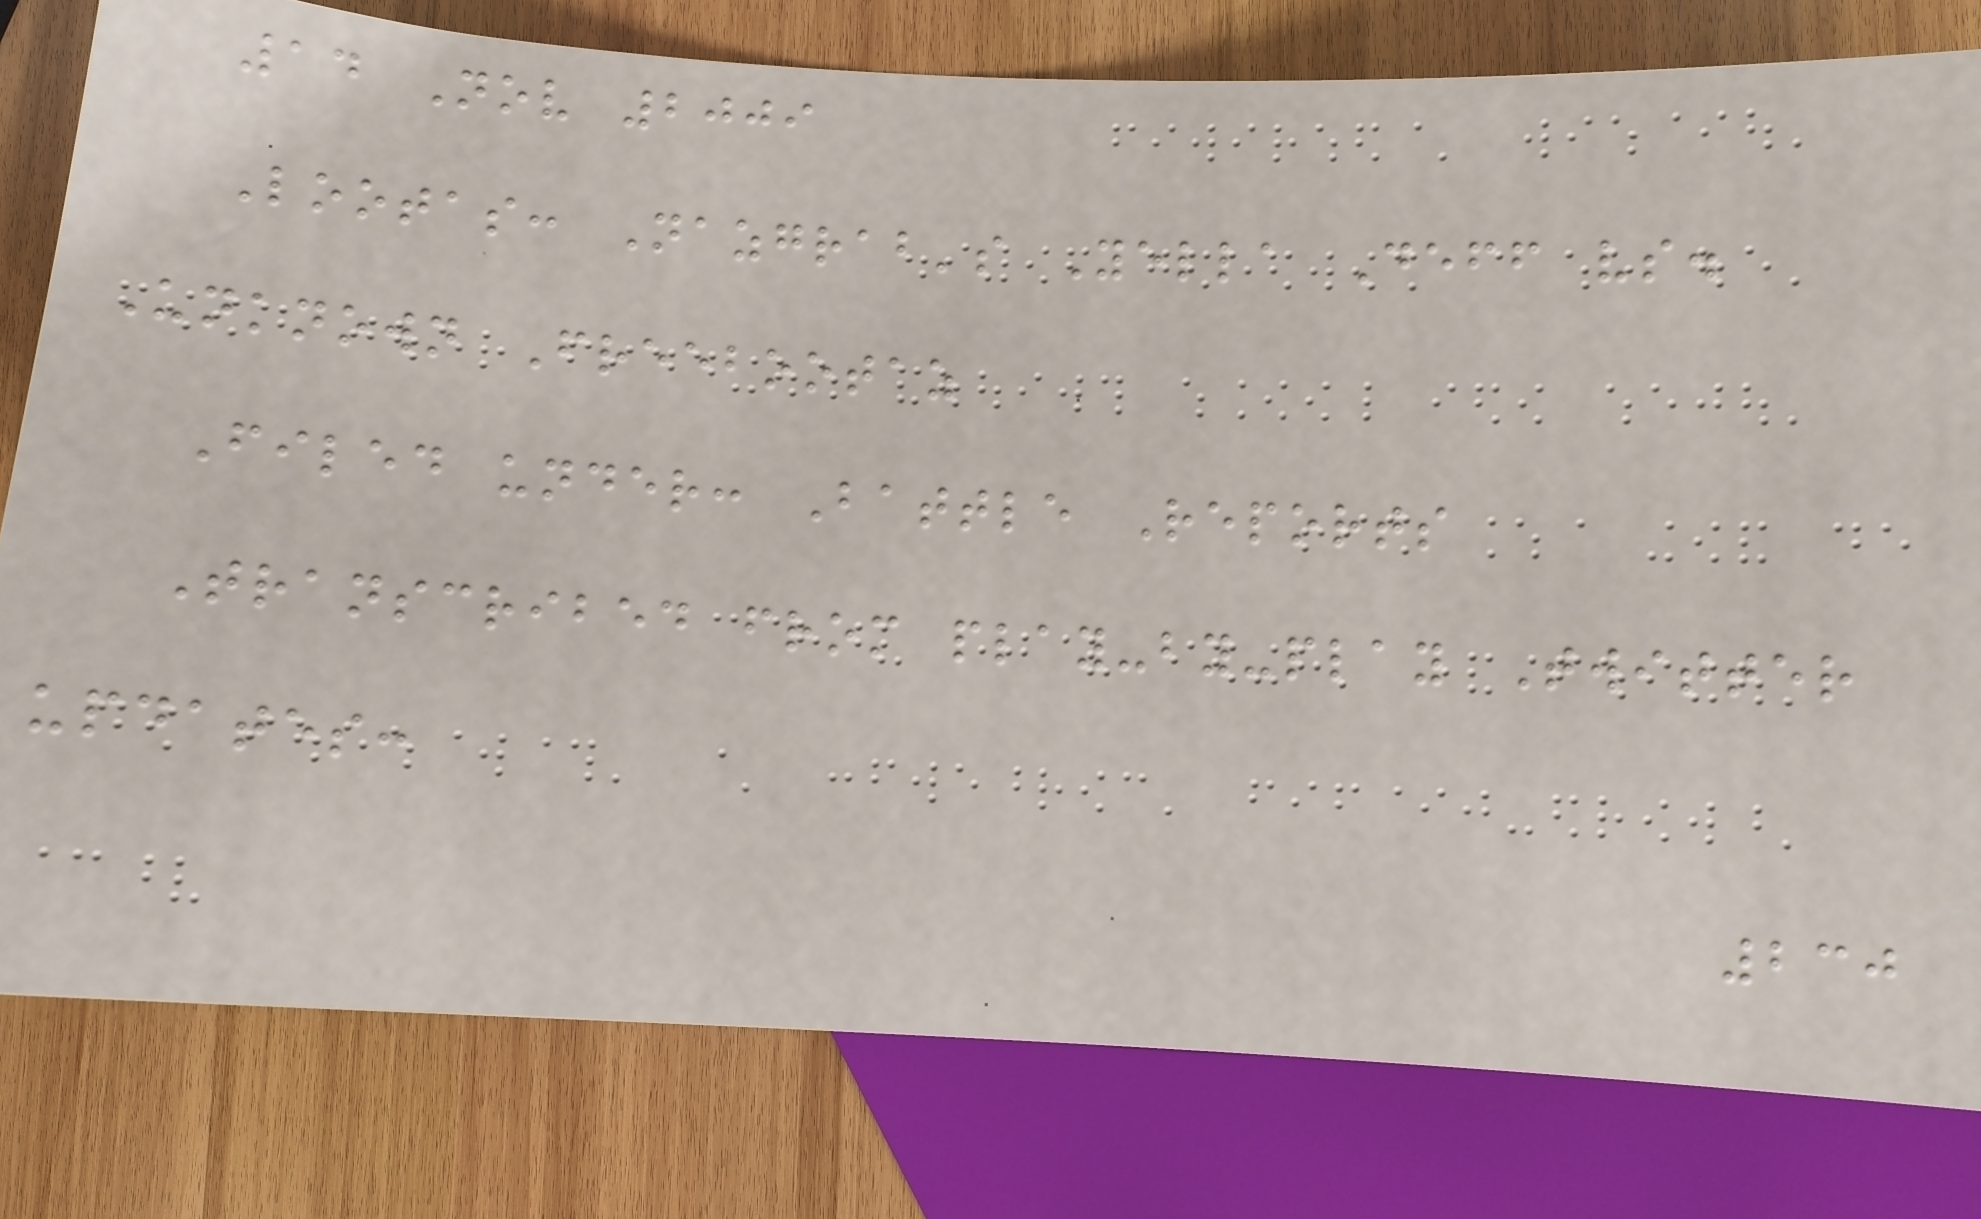14 Nov 2009
Lootas: Nazgrab's Yella Deff vs.
Unknown Freebootaz
Filed under: Battle Reports
Transcribed from play-by-play Twitter
updates:
230
